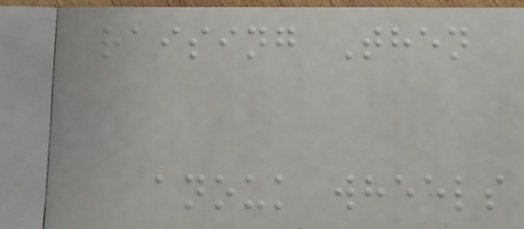raising Then
anouk wheels
